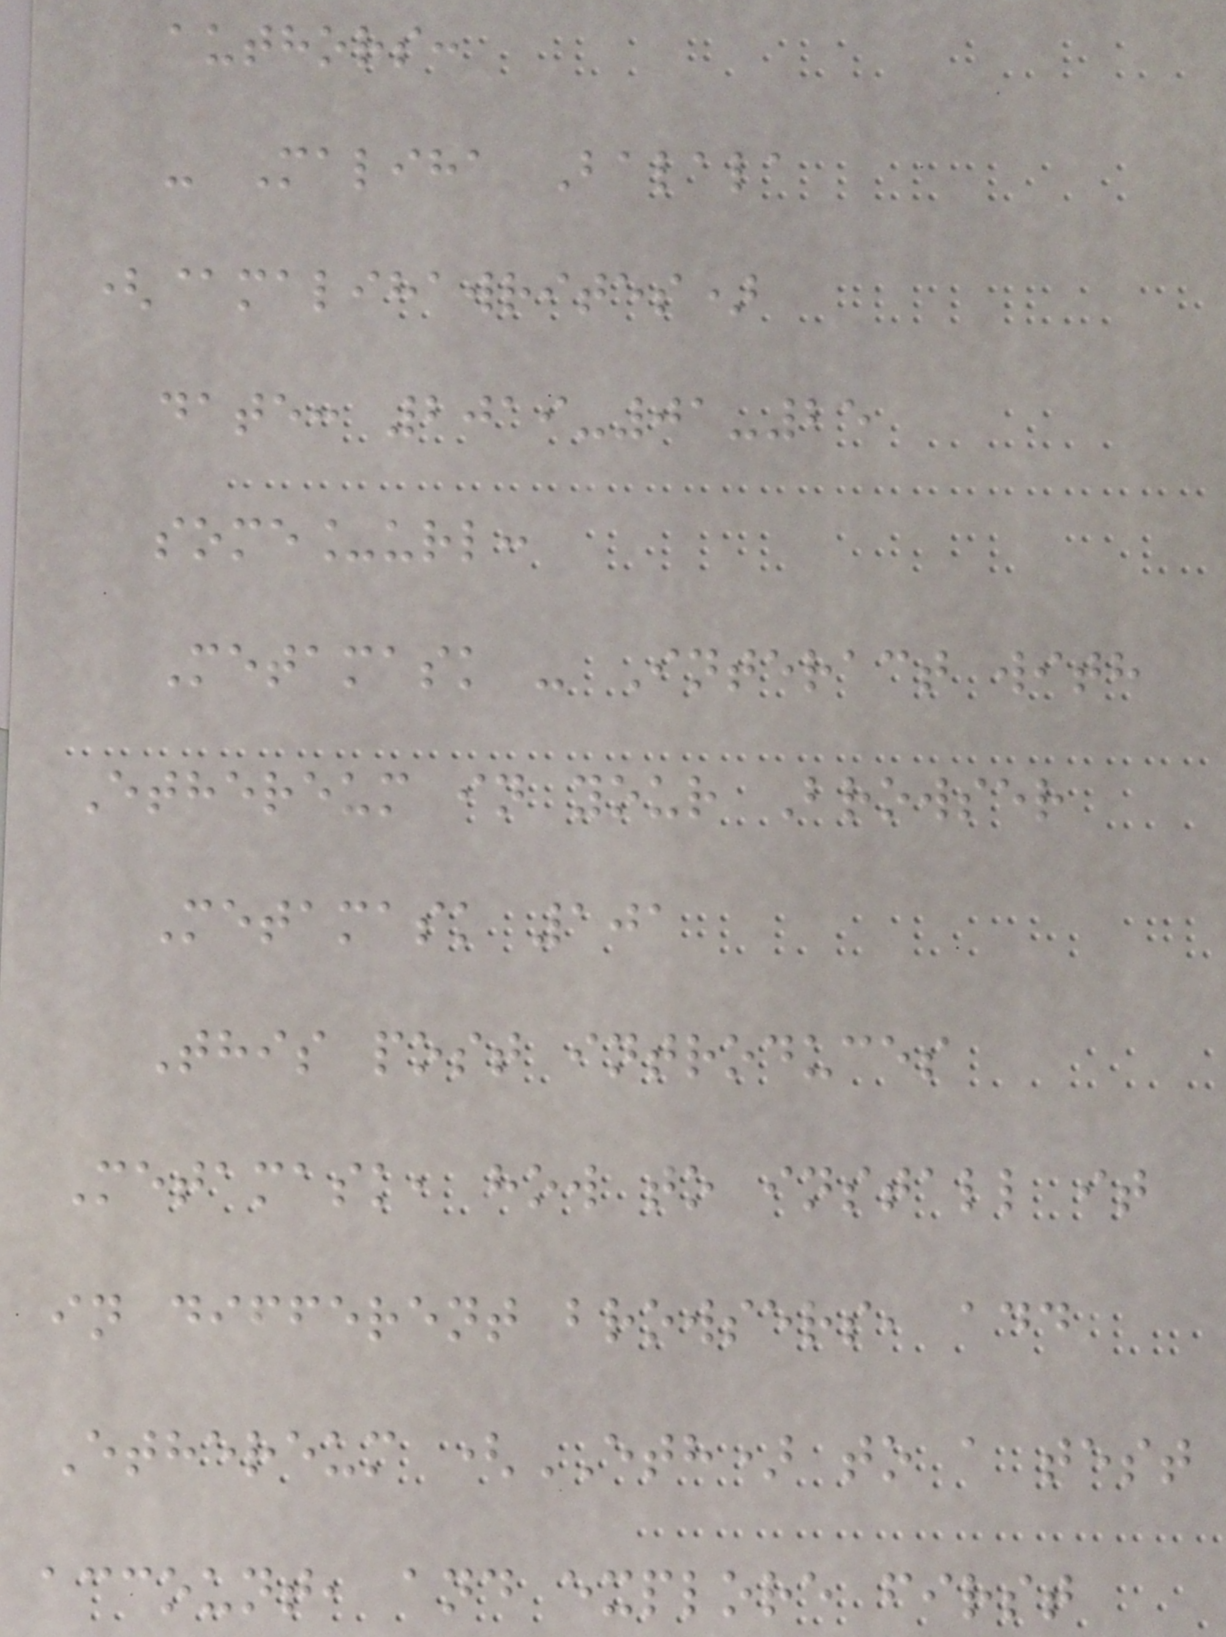authors:
- Maliha Balala
(@malihawrites)
date: 2019-01-25
some_url:
Metamask - Interact with
Ethereum in your Browser
Metamask 101
This post introduces
Metamask, how to install it
in different browsers, add
Ethereum (ETH) to a test
account, and explore first
